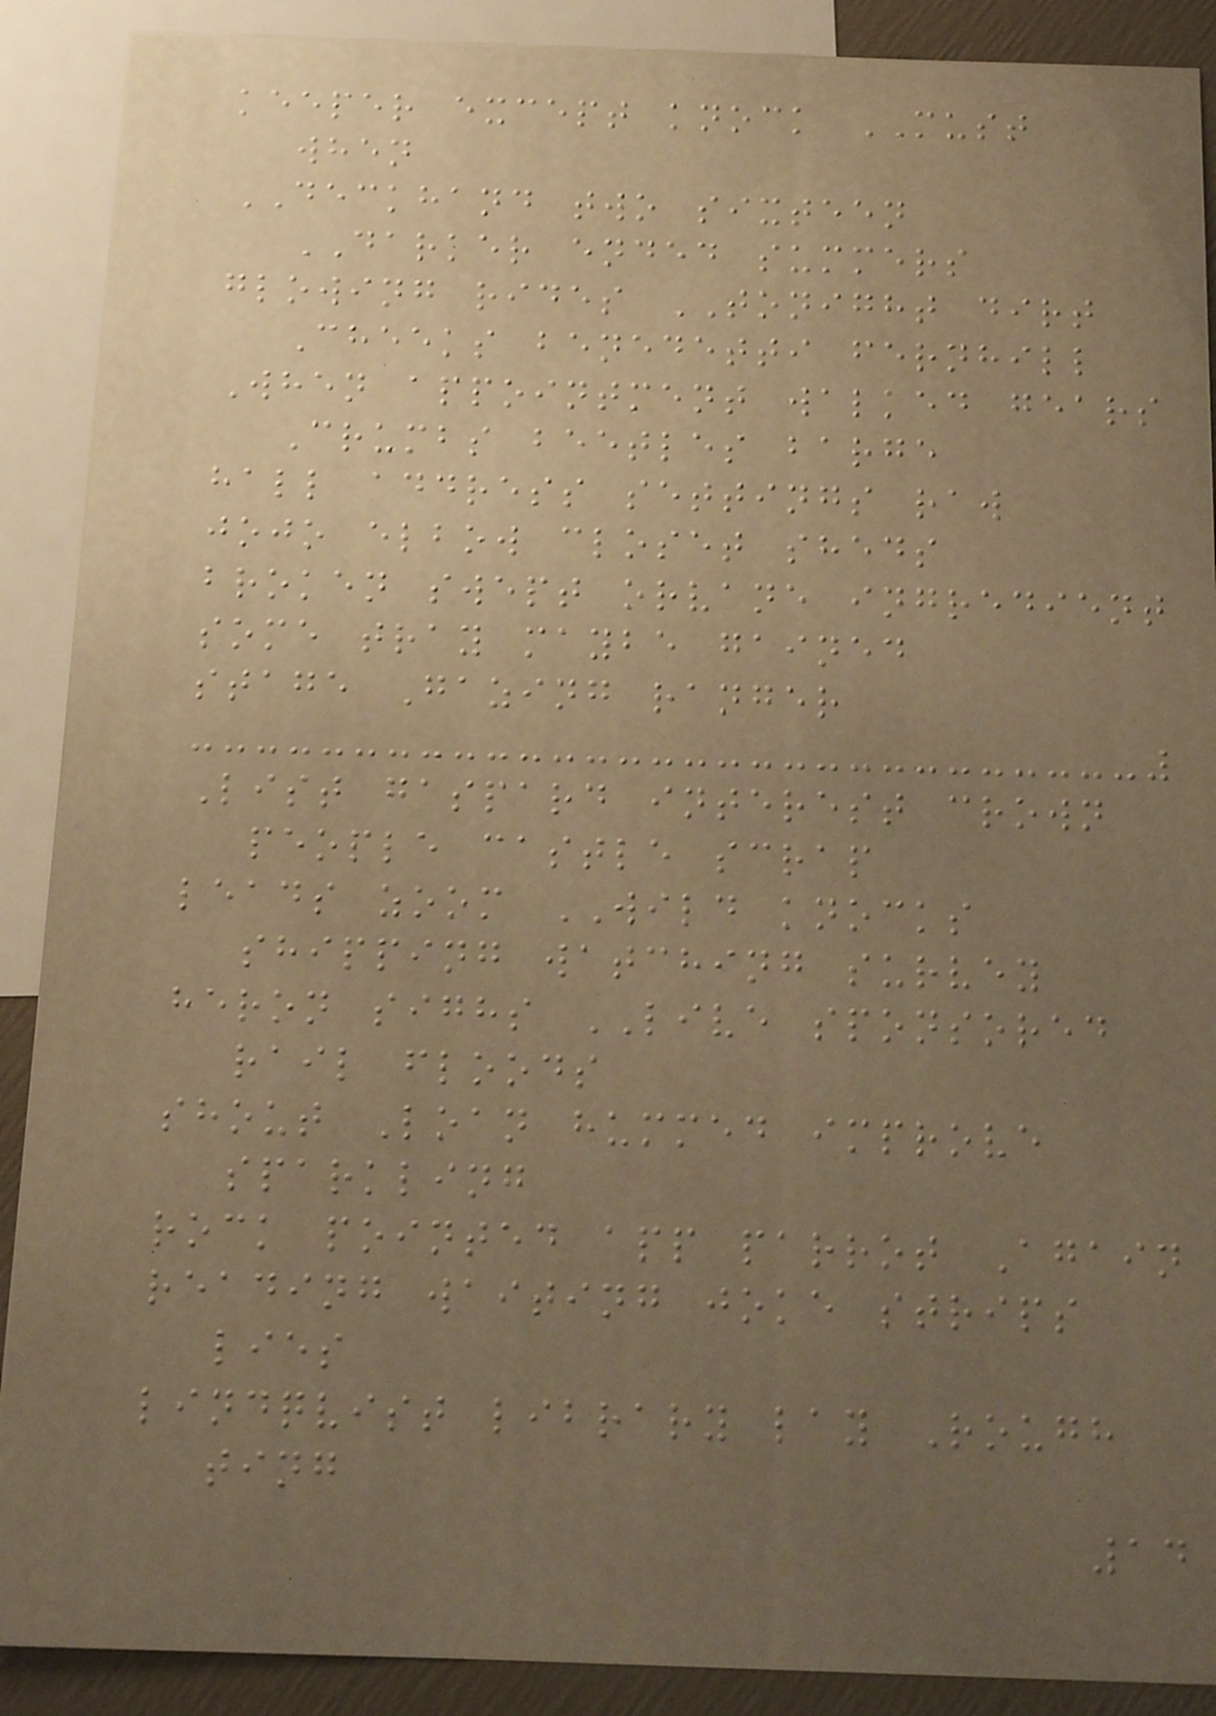keeper except knock MUST
when
DECKHAND two sixteen
DARKER ended summers
glowing rides TONIGHT dirt
Cheeks benedetti fernhill
When appointment walked gears
Crumbs beetles barge
hall address settings raw
jojo elbow closet sheds
broken swept orvane ingredient
some tray maybe gained
stage Gazing ranger
List gaspard interest crown
people castle scrap
leads zoom WILD knocks
shipping watching survey
heron sighs LIVE sponsored
rail floods
shout Loan hummed improve
sparkling
rock pointed app parrot Again
reading waiting joke strips
lies
lindqvist library lay Rough
ting
14
